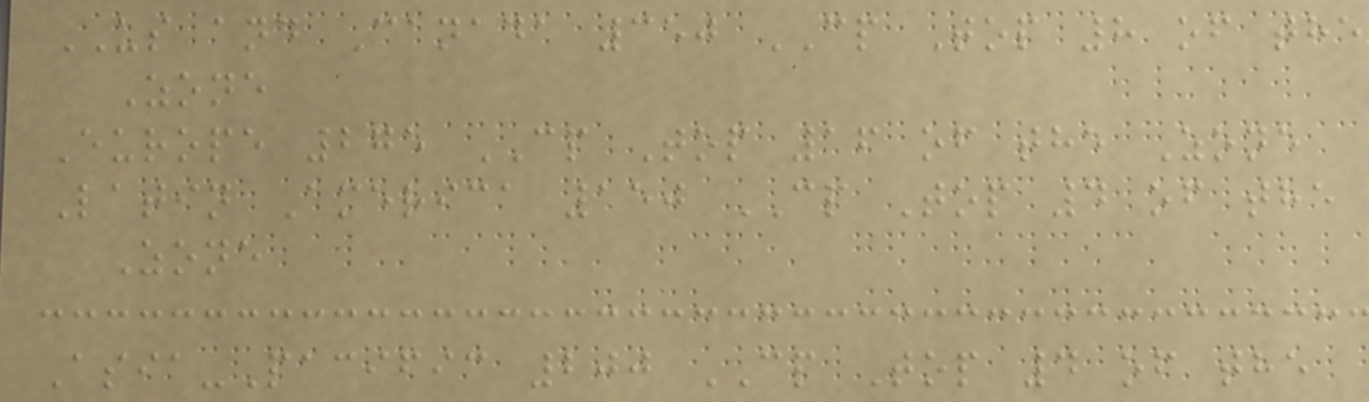US and Canada 350 CP Top 8 of the
Zone
Europe 275 CP Top 16 of the Zone
Latin America 150 CP Top 4 of the
Zone
Asia-Pacific 200 CP Top 4 of the
